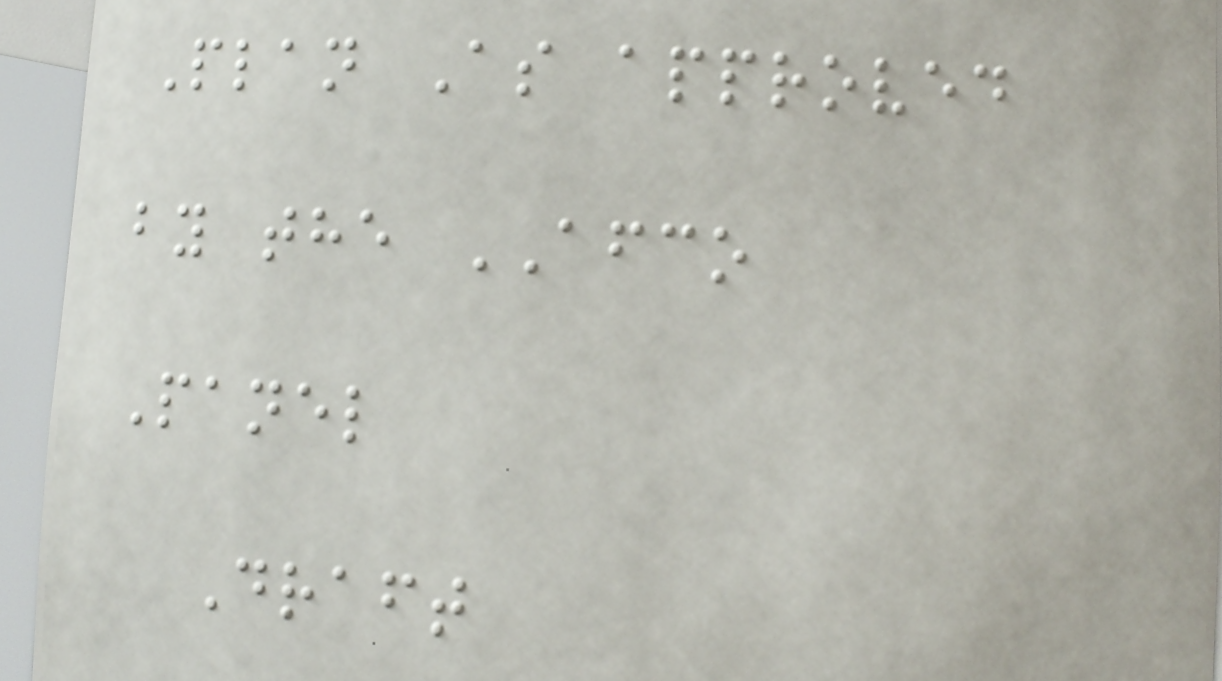Plan As approved
by the AFCO
Panel
Draft
